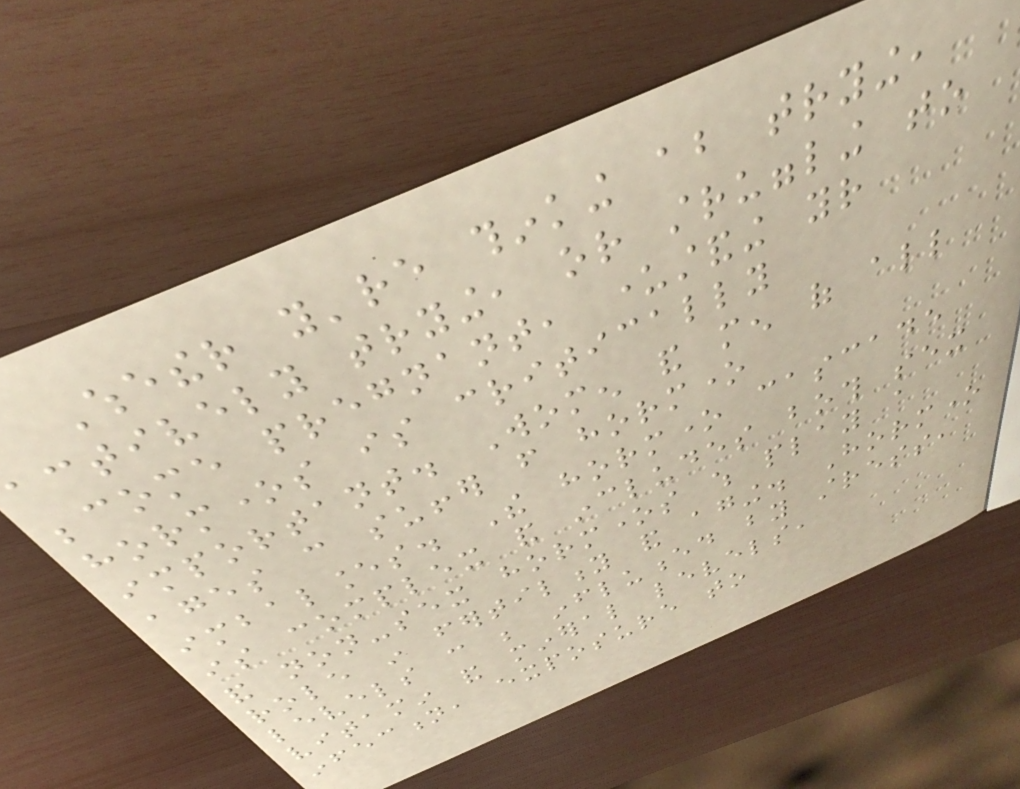Whether you're thinking about trying,
actively trying, or struggling to
become pregnant, understanding your
hormones is critically
important. Women and men of all
ages can suffer from hormone
imbalances. The hormone cascade
is complex and includes both sex
and non-sex hormones which play a
role in fertility and aging. Hormone
levels can be influenced by stress,
vitamin and mineral levels,
infection, exposure to
